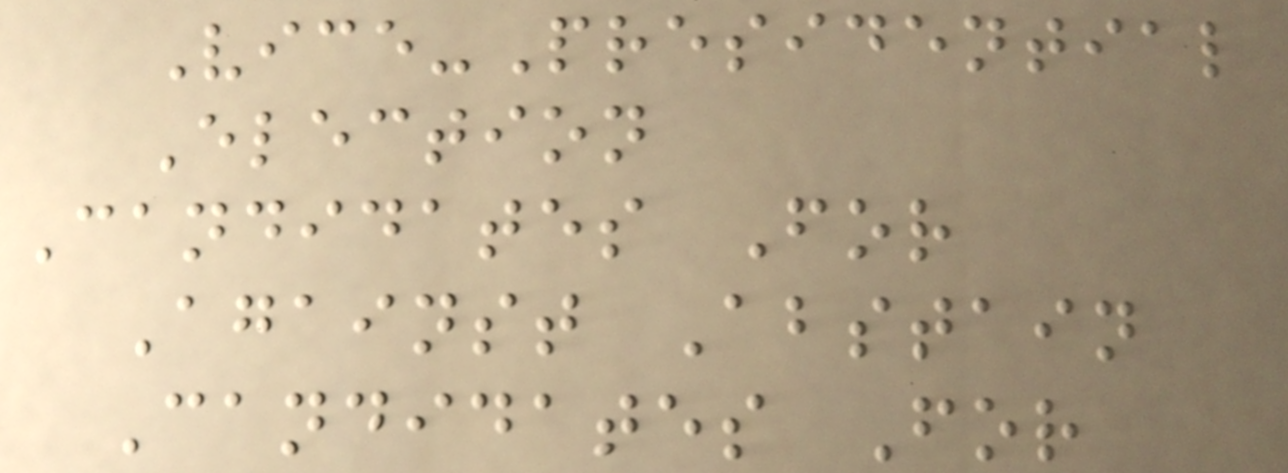Vice-Presidential
Election
Candidates For
Against Abstain
Candidates For
